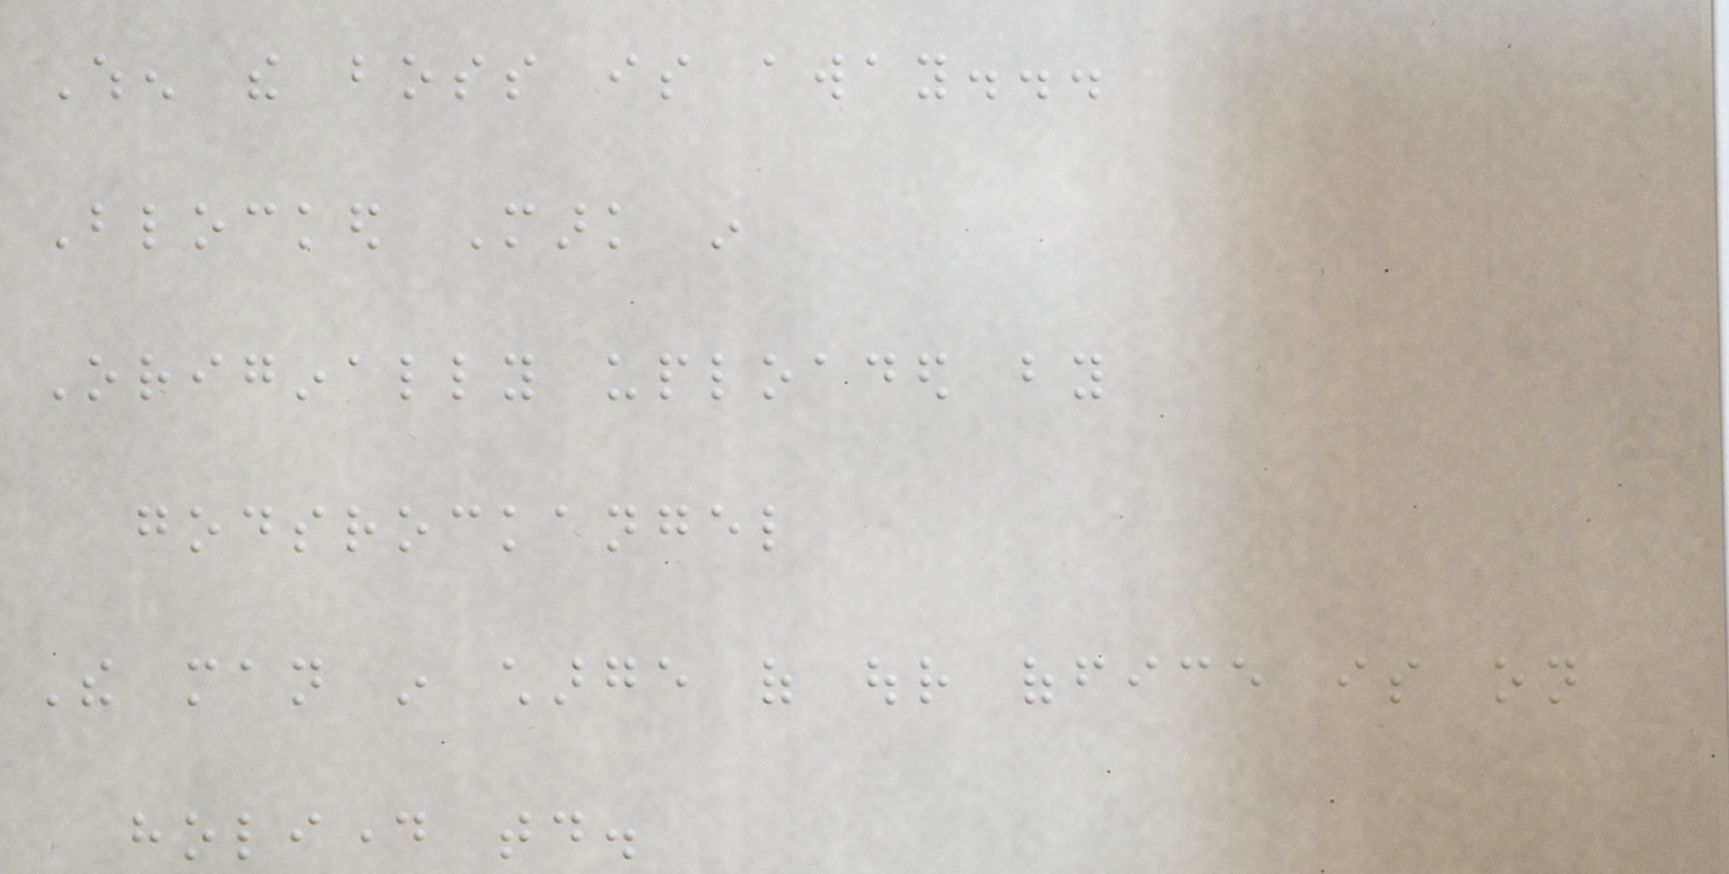When the boss is away...
Blocked Mark in
Originally uploaded by
godsrockangel
The man in charge of our office is on
holiday today.
